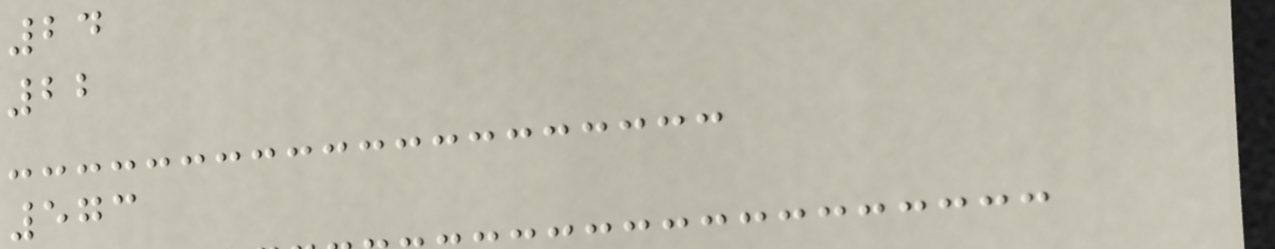24
22
573
